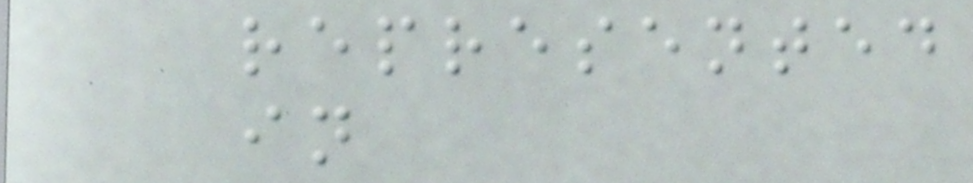represented
in
